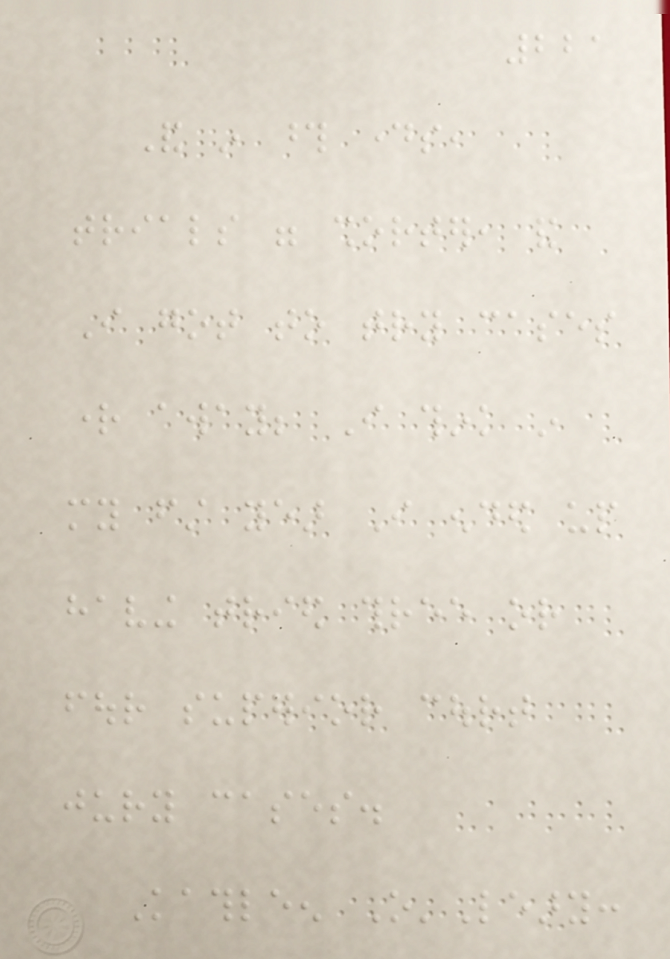221
And in those days,
trials were shorter, and
I got to try cases
right away; I think in
my first year I ended up
having tried three or
four superior court
jury cases.
Kathleen O'Leary:
